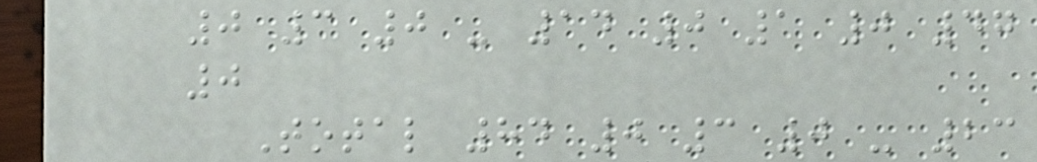0 3 0 - 14 0 1 0 47
0
Total 84 0 3 0 - 23
